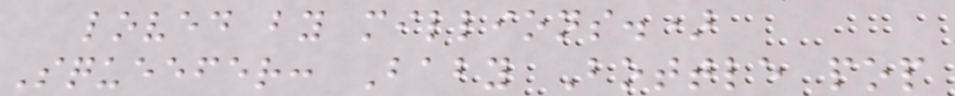loved by millions.)
Squeefer: Baby Bottle pop
